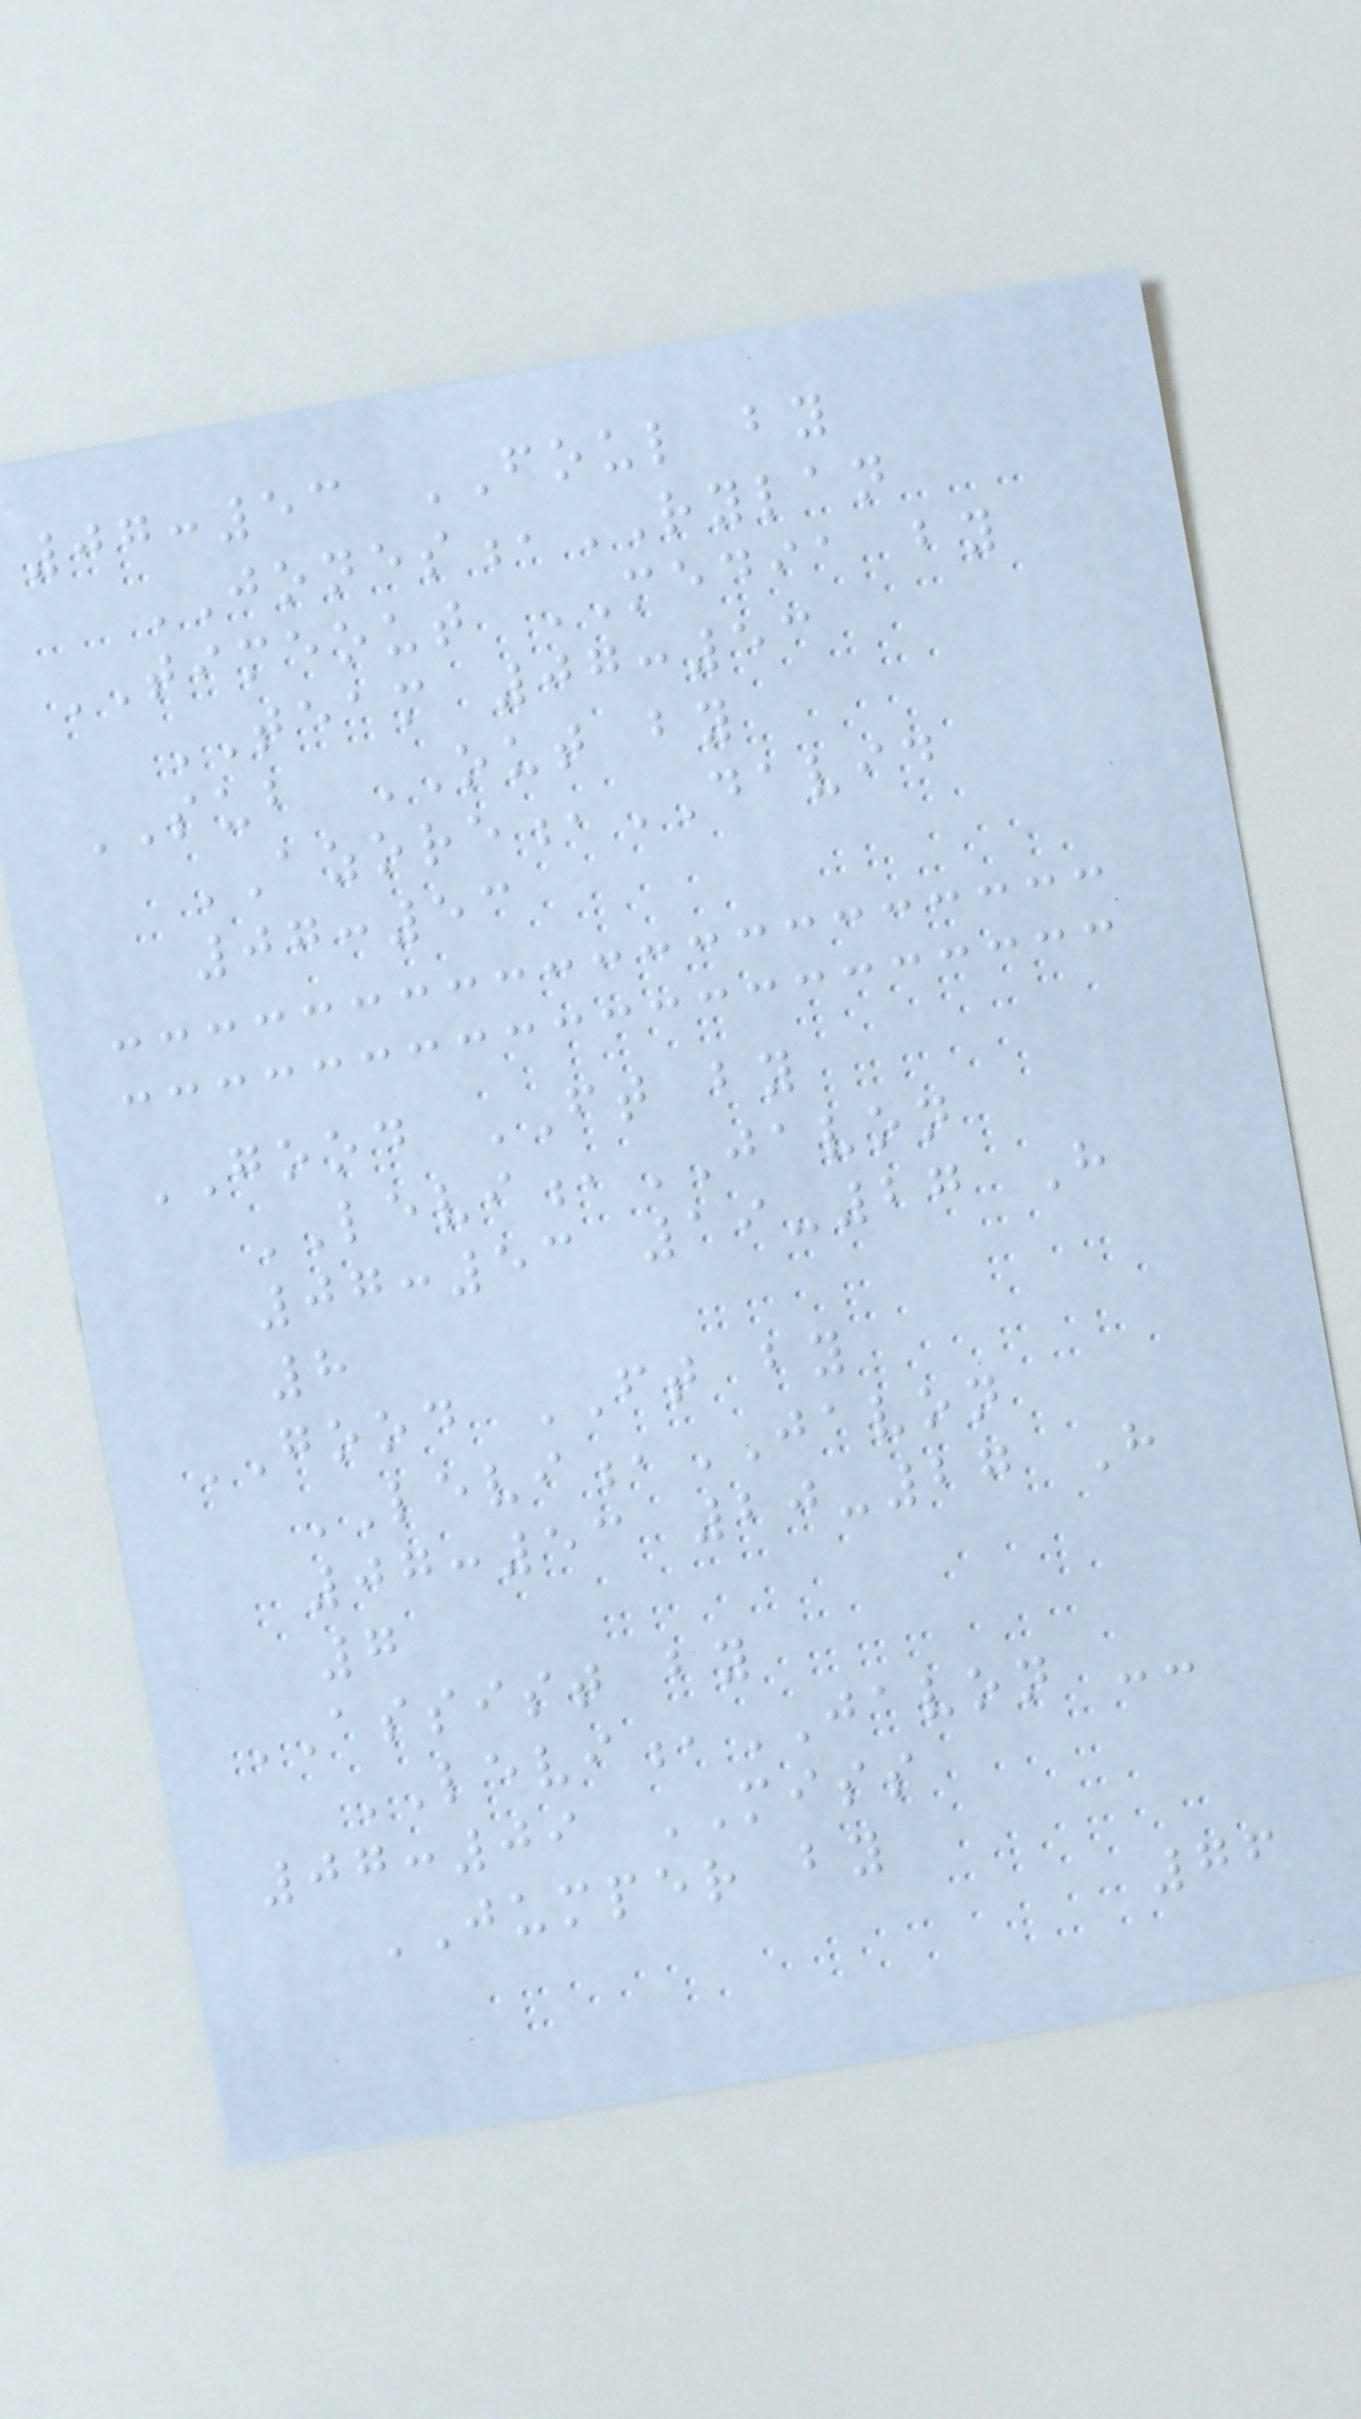07:53 FOUL by
JONES,RYLAN
TIMEOUT MEDIA by
TEAM 07:53
SUB OUT by
AZORE,DAVID
07:53
GOOD FT by
LEVI,JAVON
07:53 19-27 H
8
GOOD FT by
LEVI,JAVON
07:53 20-27 H
7
ASSIST by
LEVI,JAVON --
07:09 MISS
JUMPER by
76
